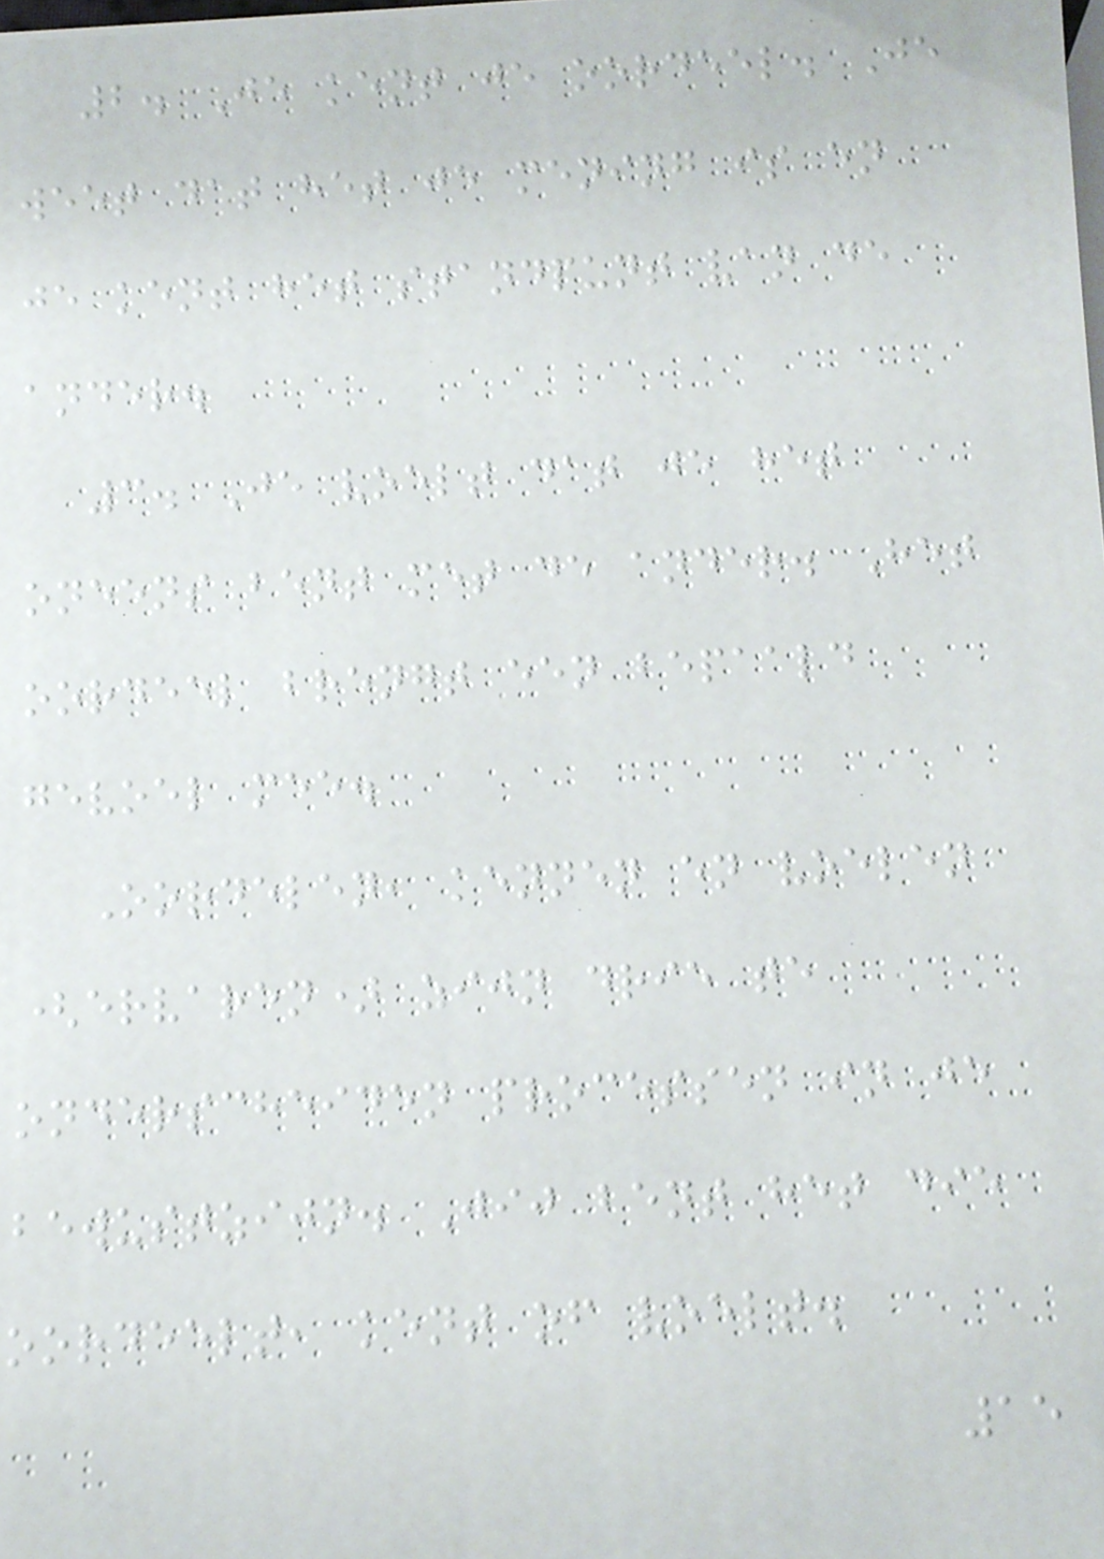2. Je kent je oordeel. Je
weet dat het je mening is en
je kent het standpunt van de
ander.
3. Je voelt dat je het
oneens bent met de ander. Het
oordeel brengt een bepaald
gevoel mee.
Oordelen, kennen en voelen
(ervaren) zijn drie te
onderscheiden processen in je
bewustzijn. Jij bent het die
oordeelt, kent of voelt.
15
